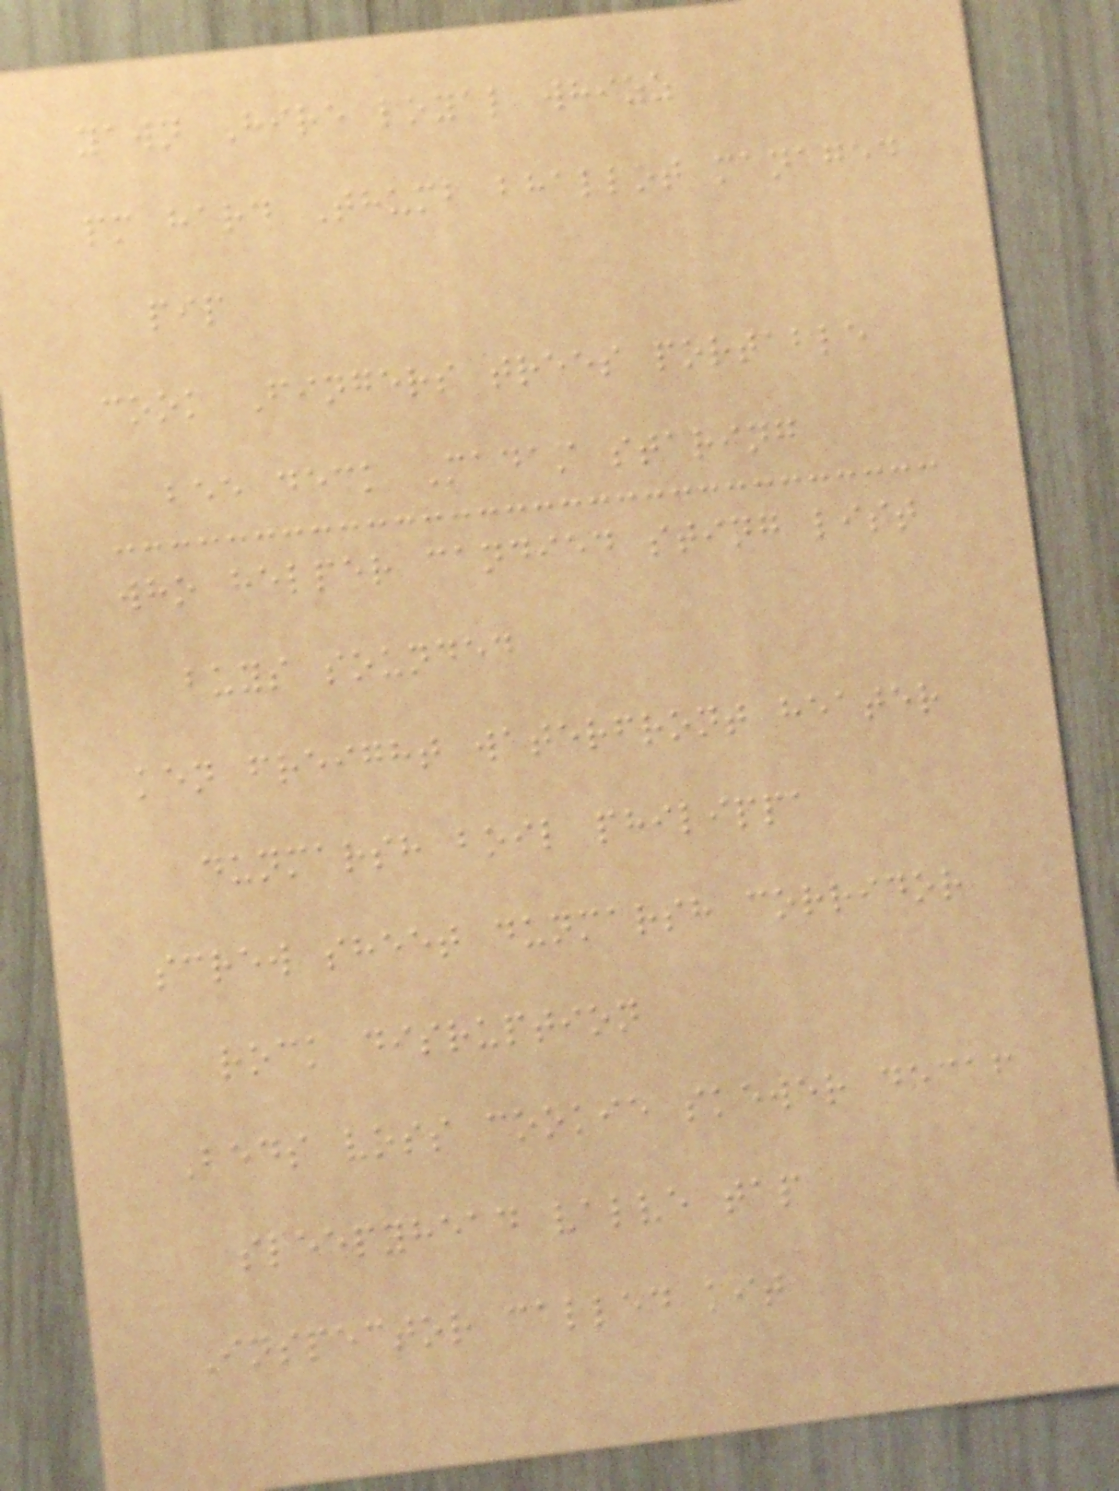yawn Hire loyal whizz
pm hard Thumb bhallot managed
pip
cook Fingers trees portable
bee deck Madam staring
who helper candied sting list
buys sounded
ken freight waterfront heater
dunmarsh boil philippa
screw sheet dunmarsh corridor
rock disruption
Beds voss cookie skewer decaf
sleepyhead valve tap
Inspector called kit
